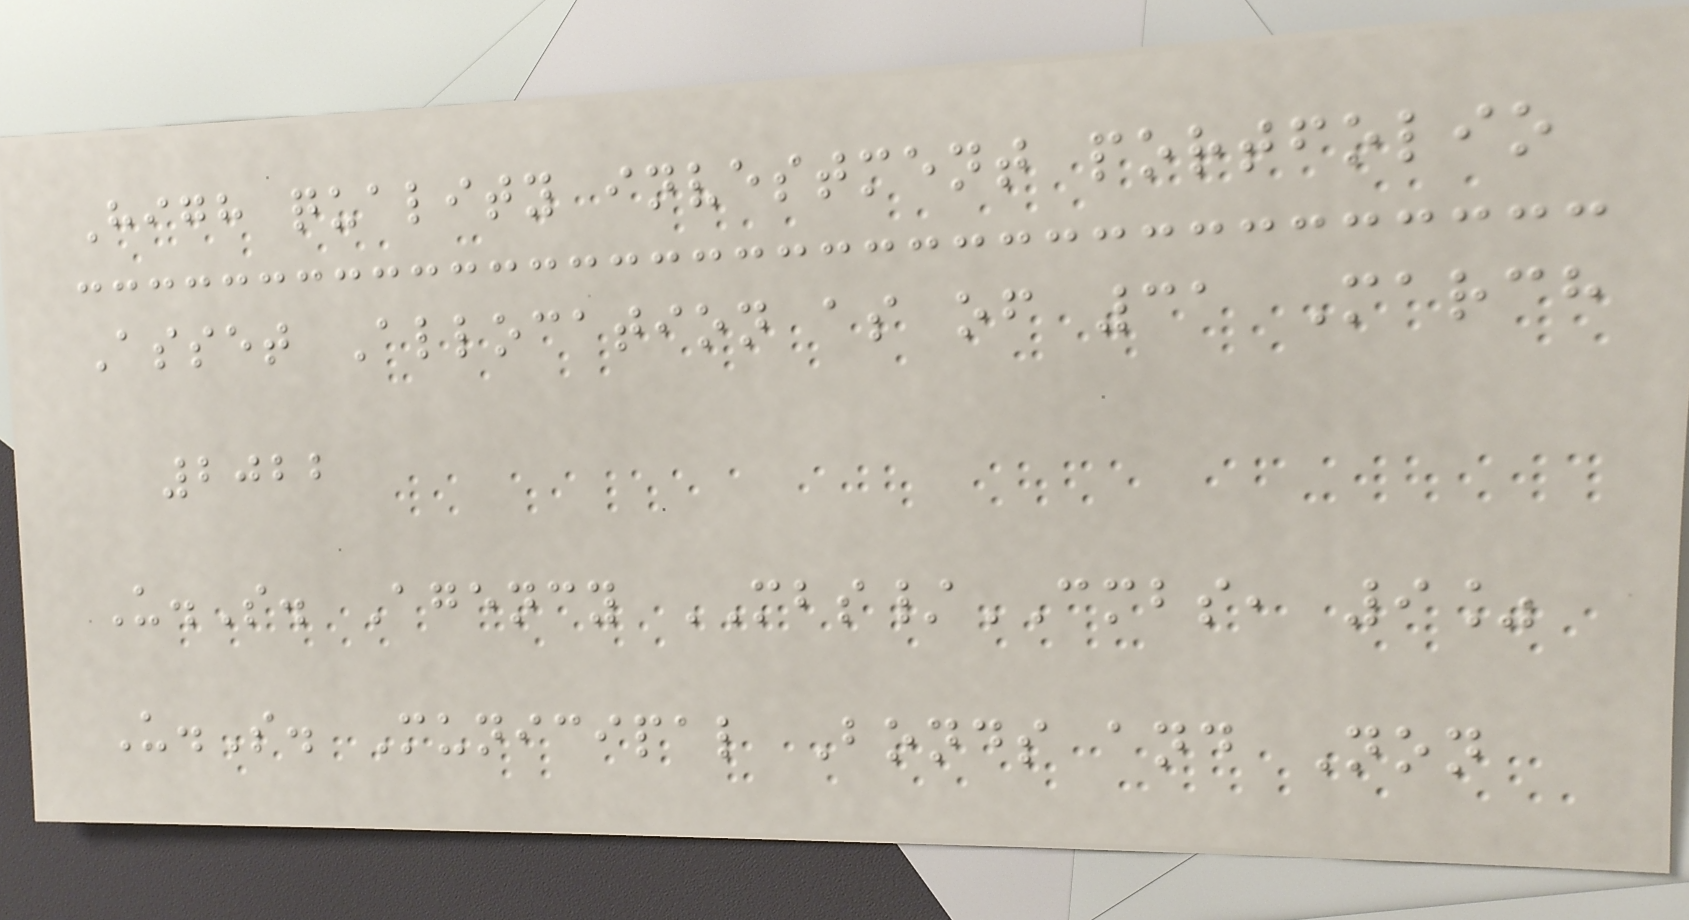High quality investment portfolio
Asset Allocation as of 31 March
2022
U.S. Agency MBS/CMBS, 9%
U.S. Municipal Bonds and Non
